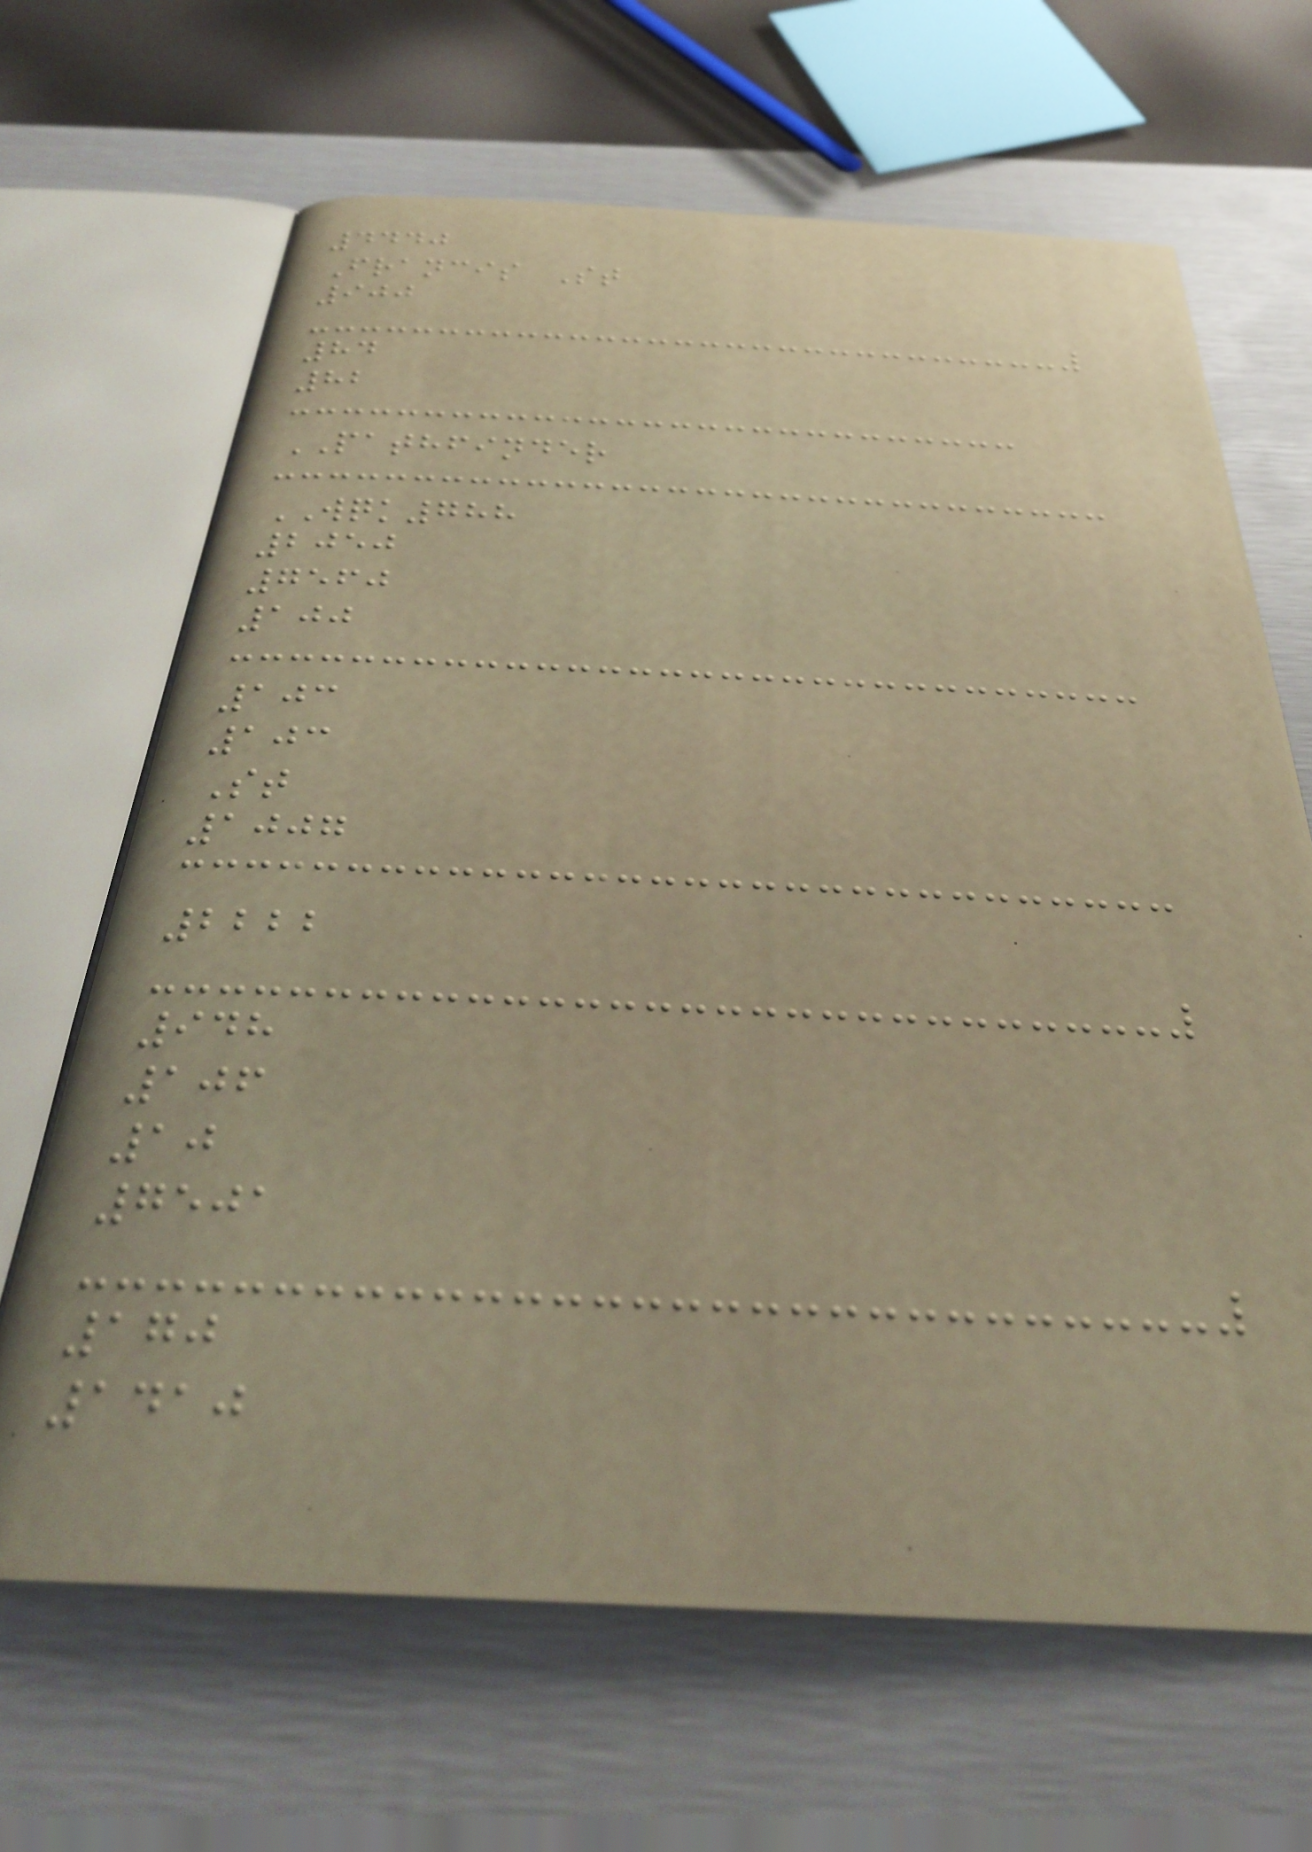4440
Francis St
900
84
82
PATHFINDER
WQK788
2050
7560
100
103
103
St
1007
2222
948
106
10
7501
170
1410
